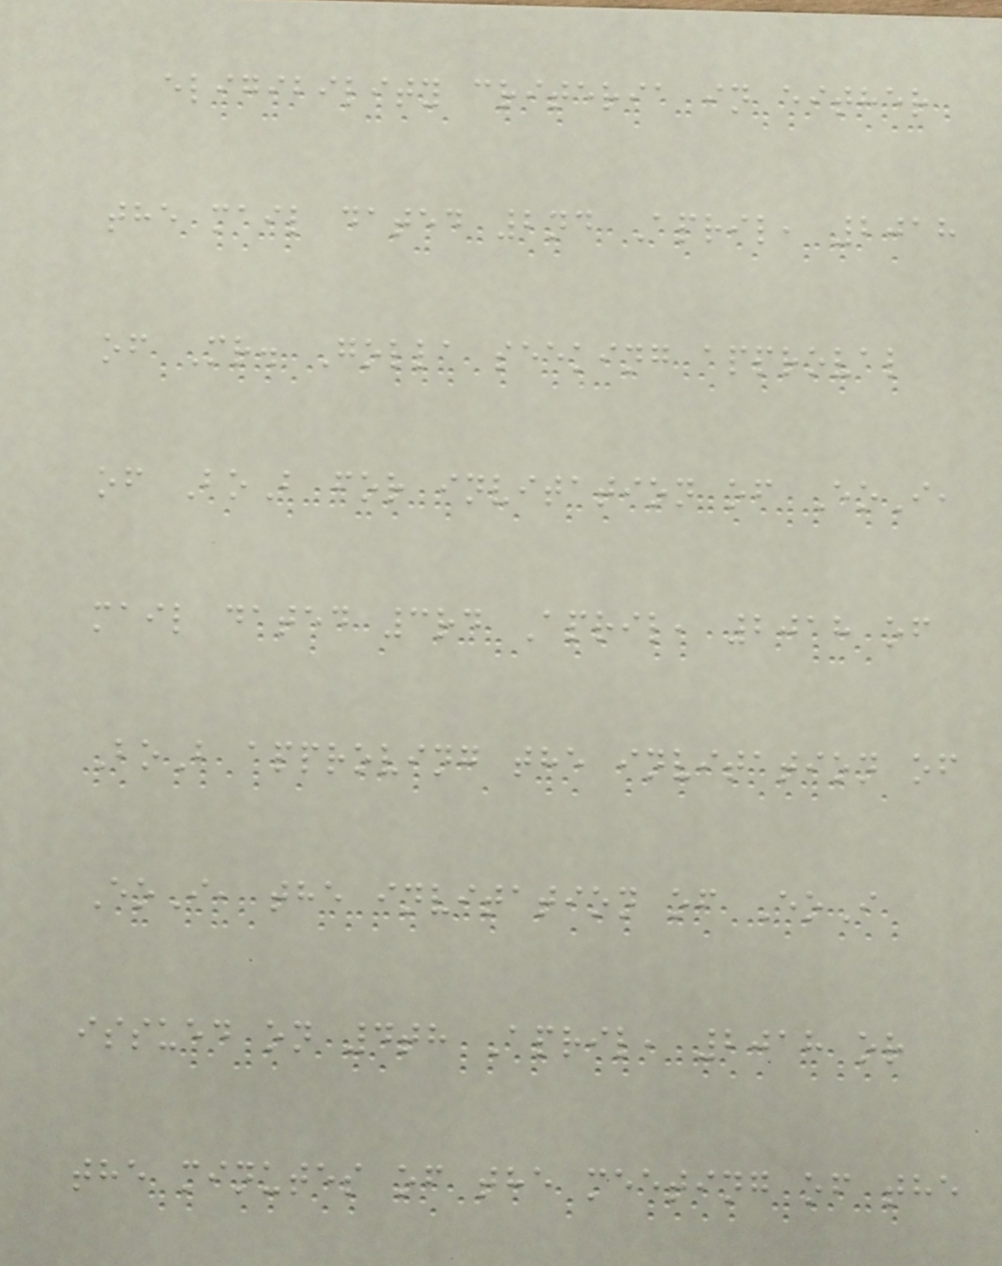eligibility criteria in either
the mail dated 2nd April, 2018
of Mr. Golla seeking approval
of BoB for invitation of EoI,
mail dated 3rd April, 2018 of
BoB approving the invitation of
EoI, the invitation of EoI
issued on 4th April, 2018 or
the minutes of the meeting of the
